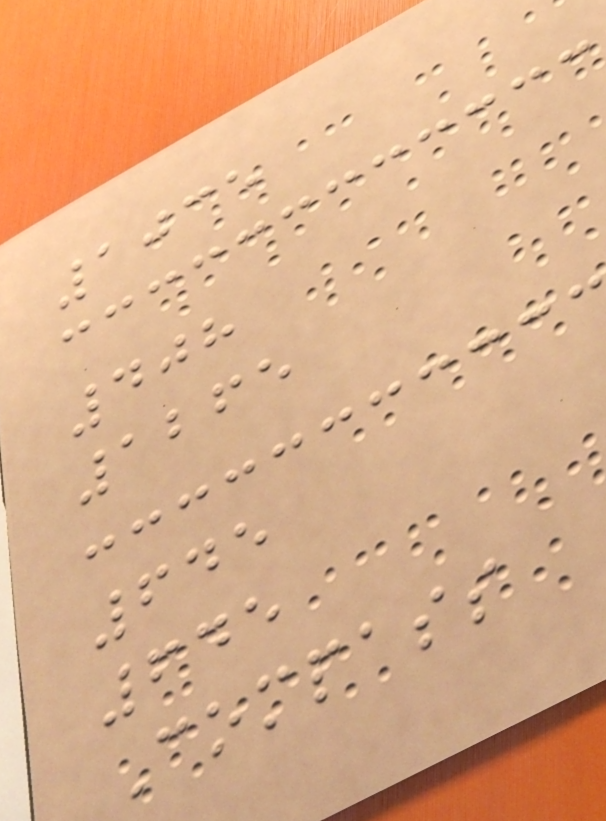1035
408
1265
645
645
Compass
